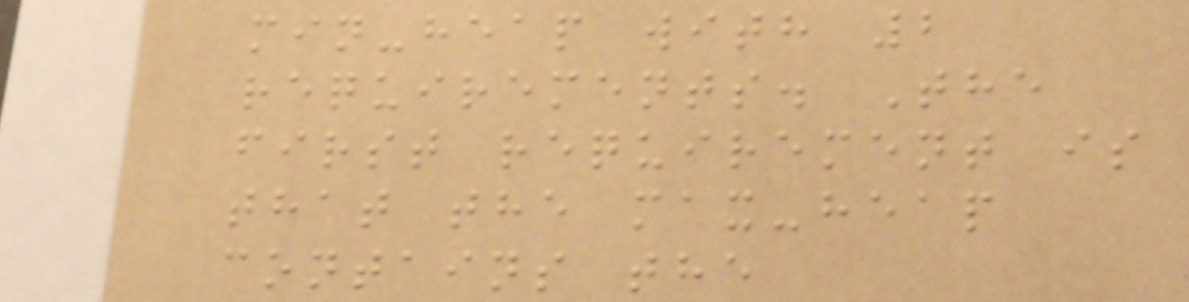min-heap with 2
requirements. The
first requirement is
that the max-heap
contains the
